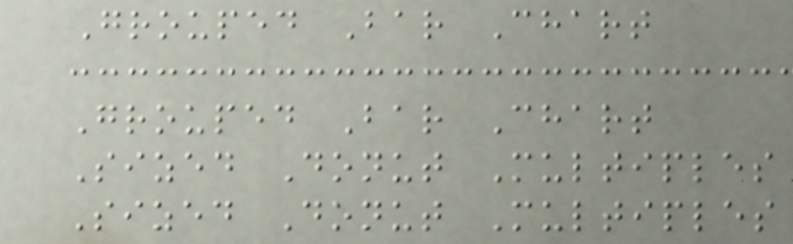Grouped Bar Chart
Grouped Bar Chart
Sized Donut Multiples
Sized Donut Multiples
